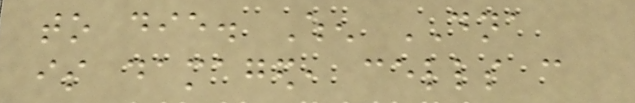to die. When DNA
is damaged, cells can
